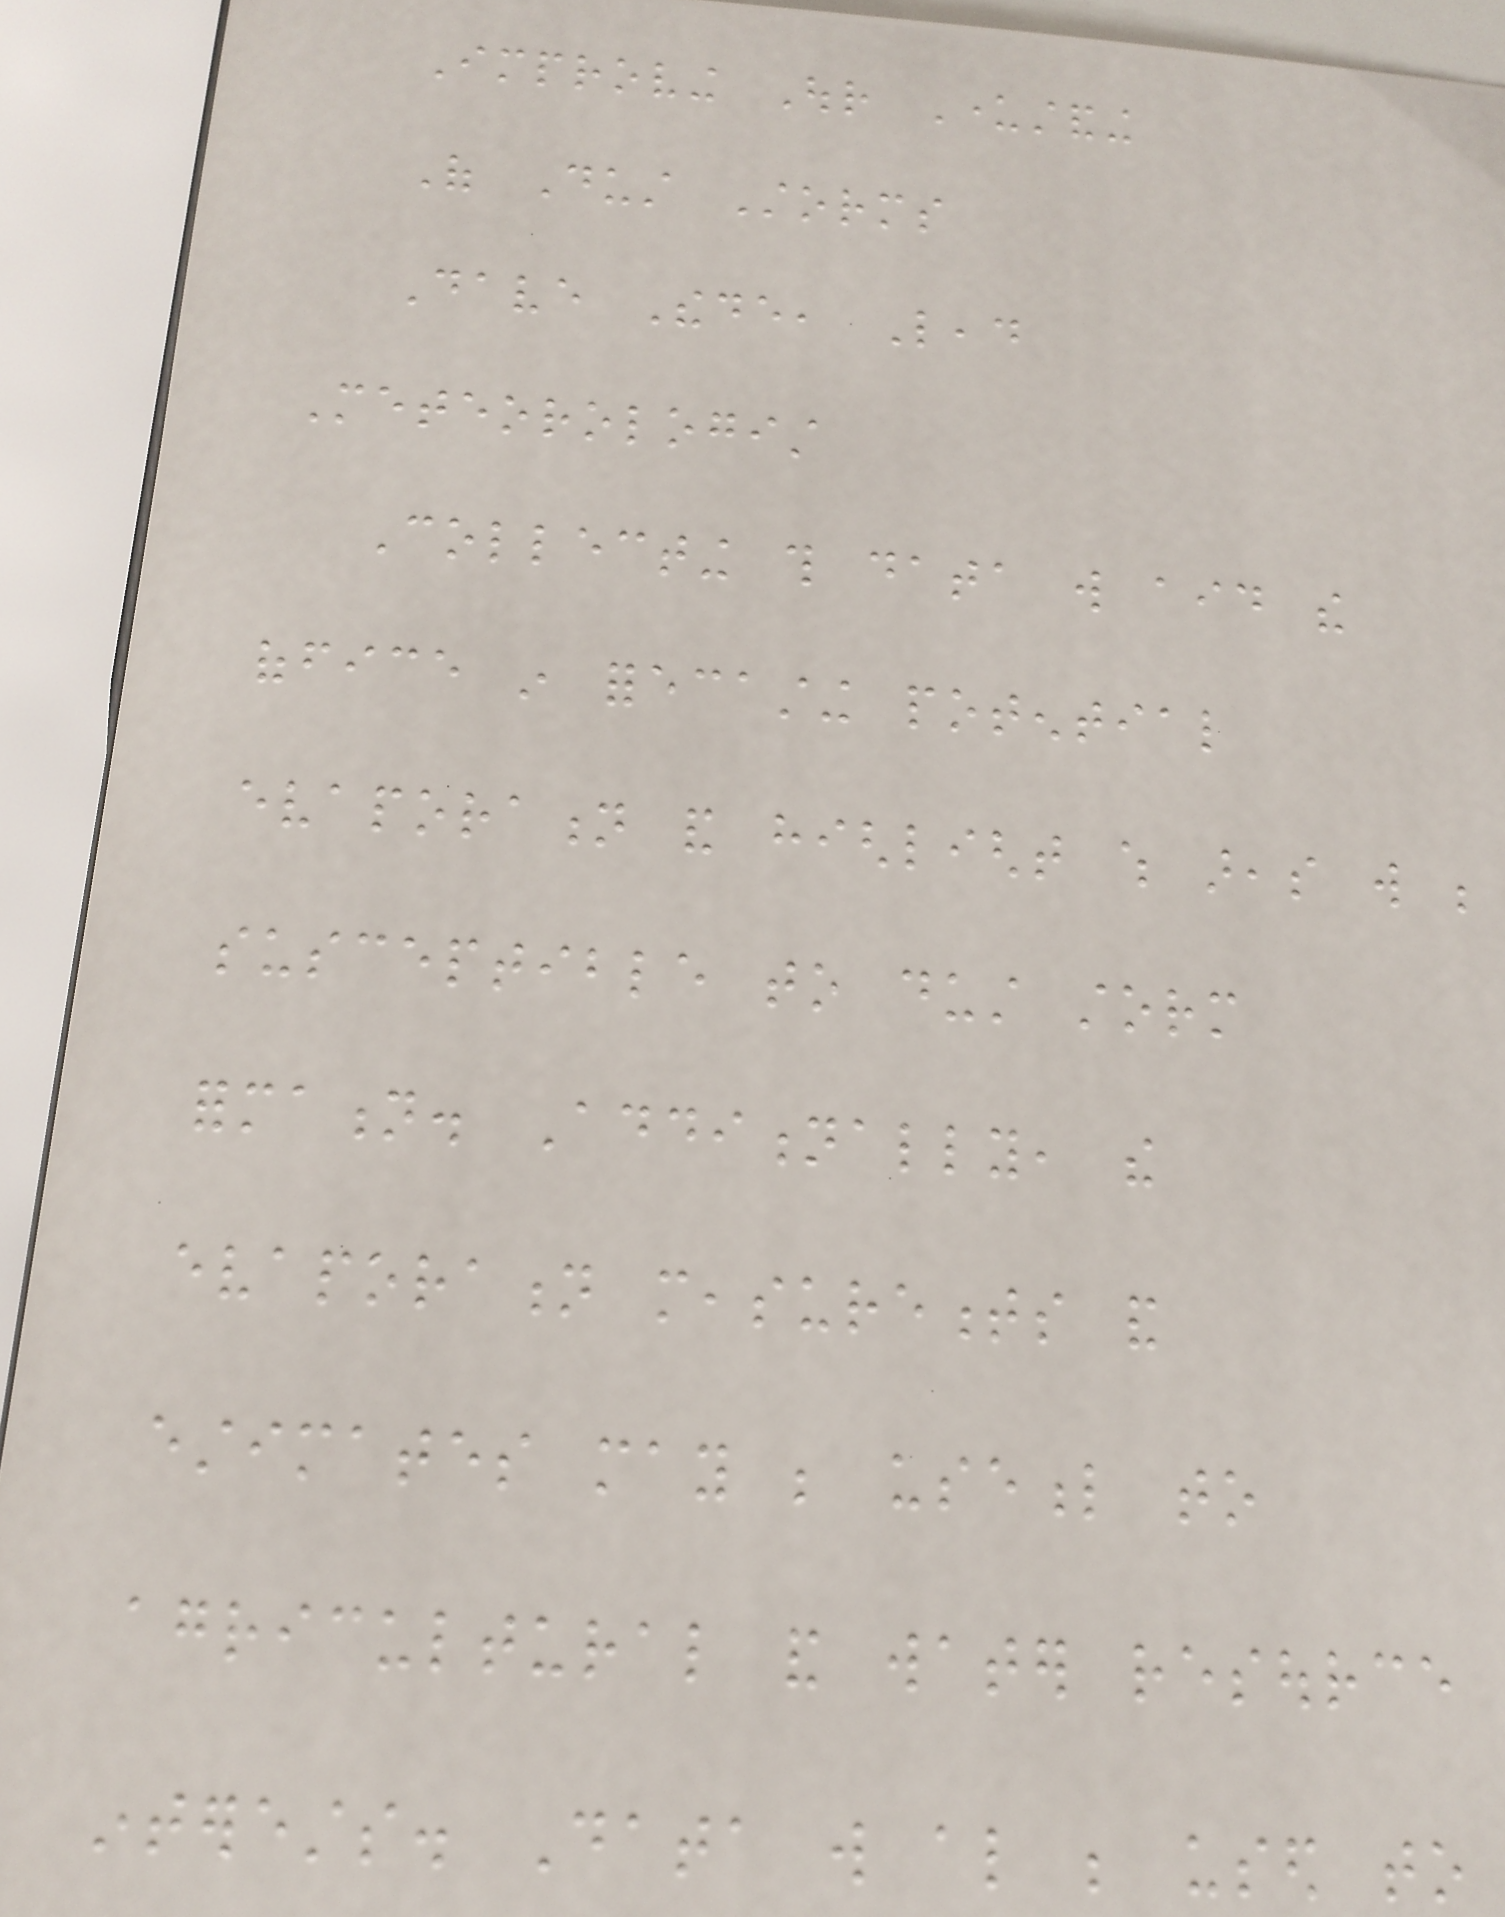Improving Our Understanding
Of Dust Storms
Dave Thede, Lead
Meteorologist
Collecting this data will aid the
office in forecasting potential
evaporation and highlight which areas will be
susceptible to dust storm
formation. Additionally, the
evaporation measurements and
estimates may be useful to
agricultural and water resource
interests. Data will also be used to
